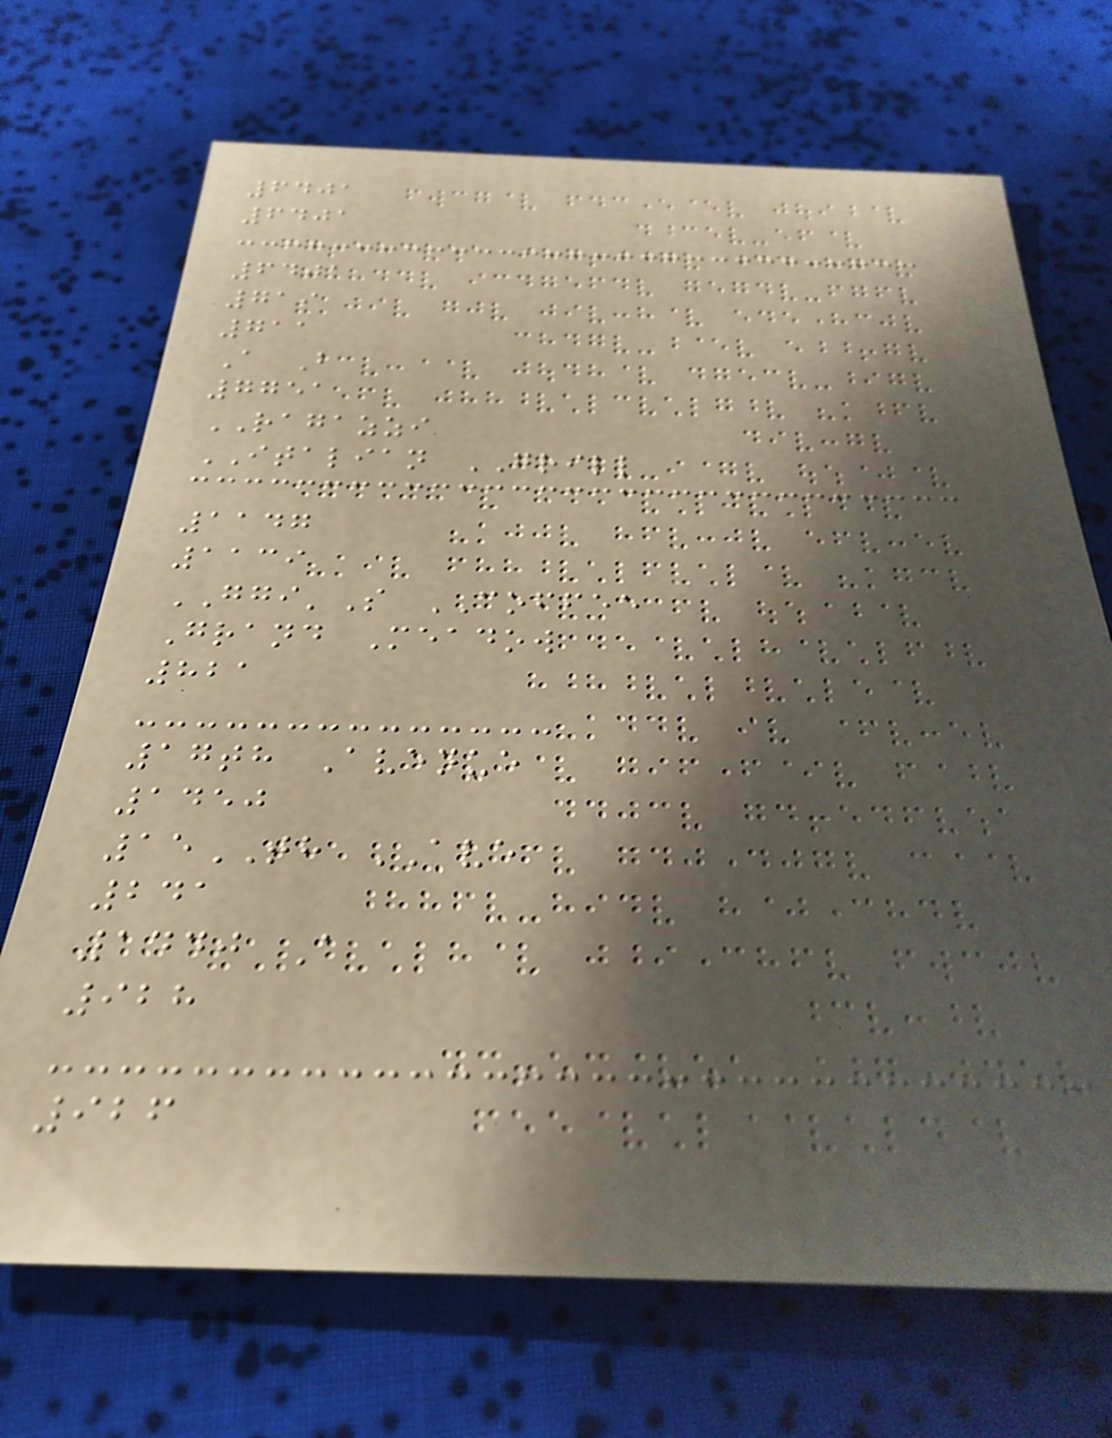6401
6401
6401
719
711
A B
7751
RAGAZZI
ITALIAN GRILL
1147
1139
GGI'S COFFEE
Grand Meadow
821
17th Avenue
1450
15TH AVE
241
1440 A
928
926
